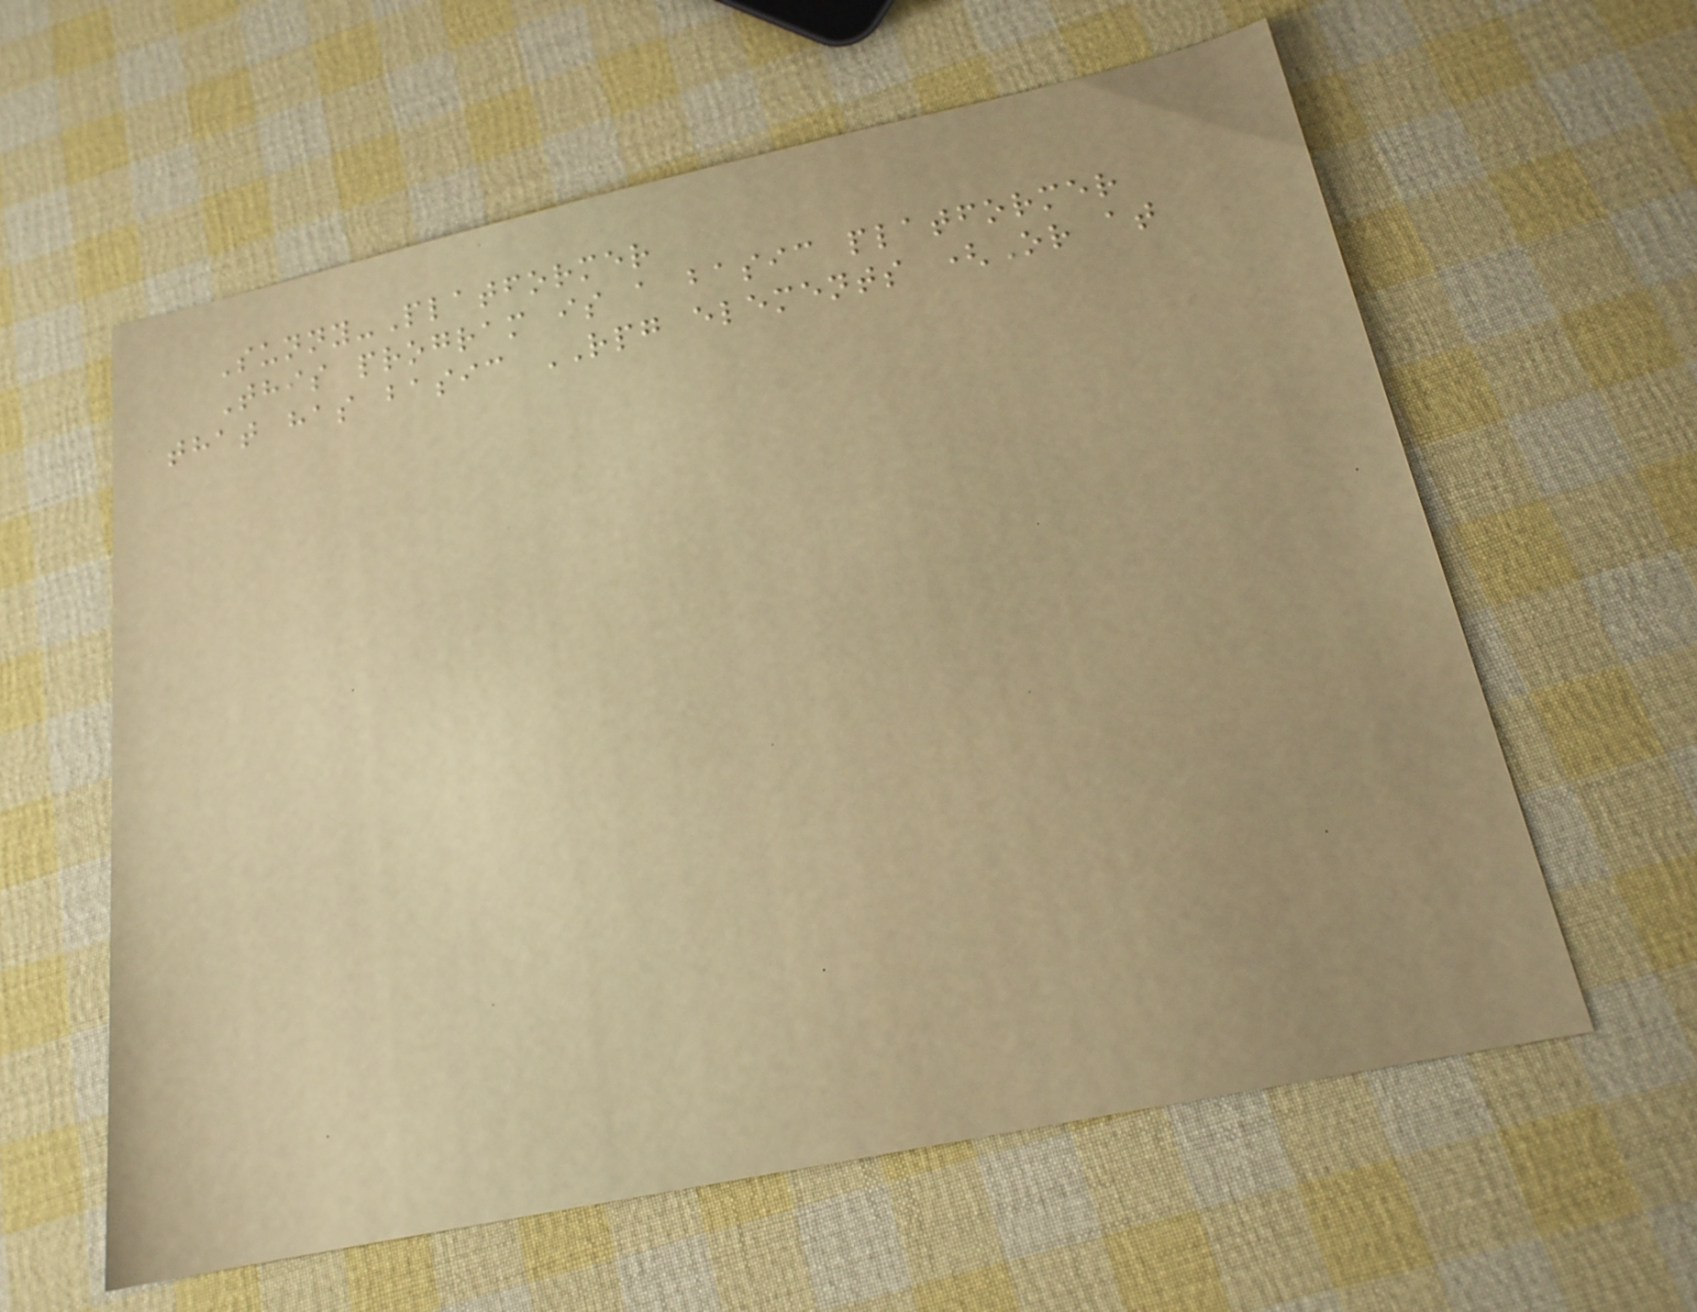Sunny-Platformer
This program is a basic platformer
that has basic RPG elements (Or at
